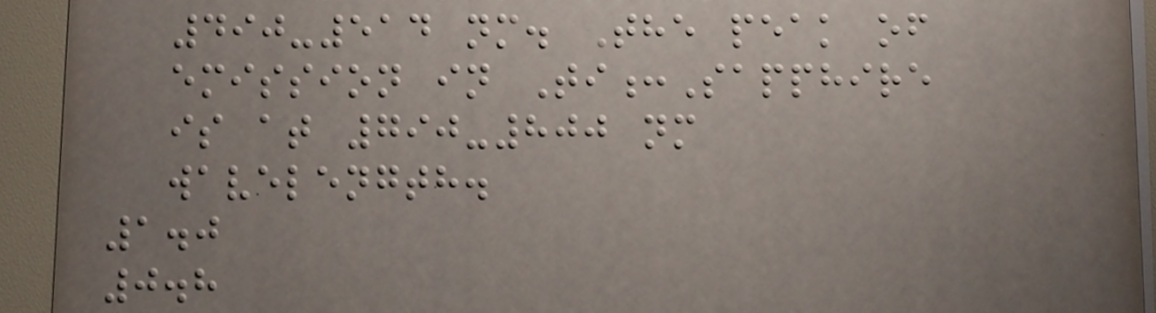490-514 nm. The peak of
emission in Ti:Sapphire
is at 790-800 nm
wavelength.
1.0
0.8
